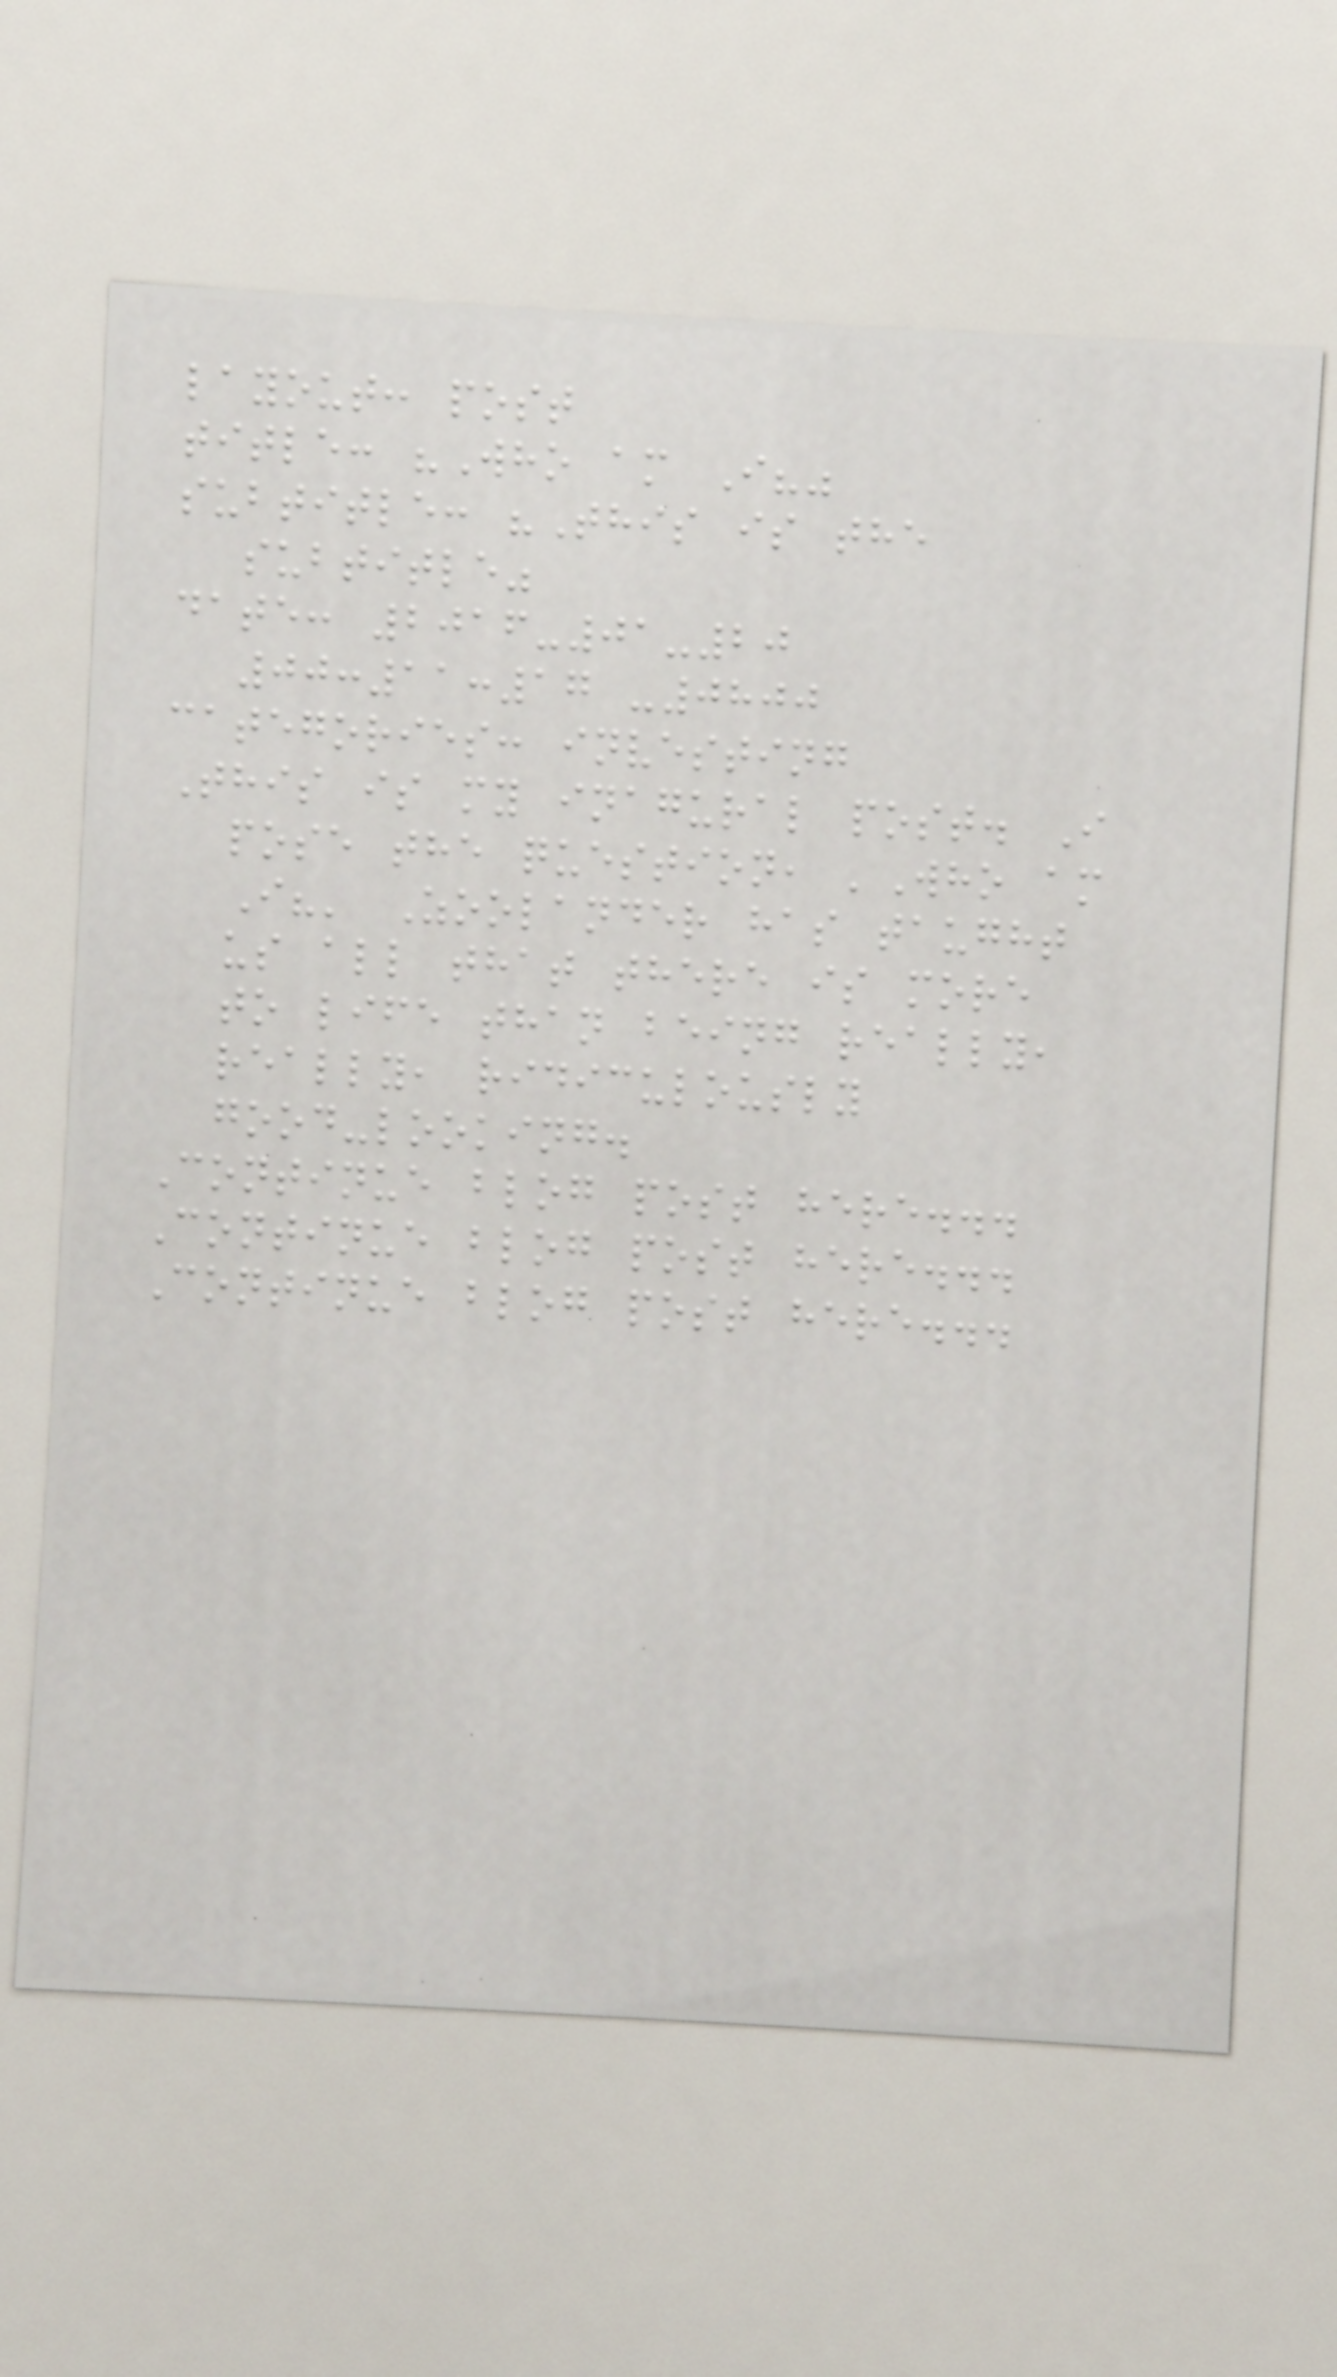layout: post
title: "Who am I?"
subtitle: "This is the
subtitle"
date: 2016-01-20
00:11:17 -0800
categories: investing
This is my inagural post. I
pose the question, 'Who am
I?' Zoolander has taught
us all that there is more
to life than being really,
really, ridiculously
good-looking.
Continue blog post here...
Continue blog post here...
Continue blog post here...
